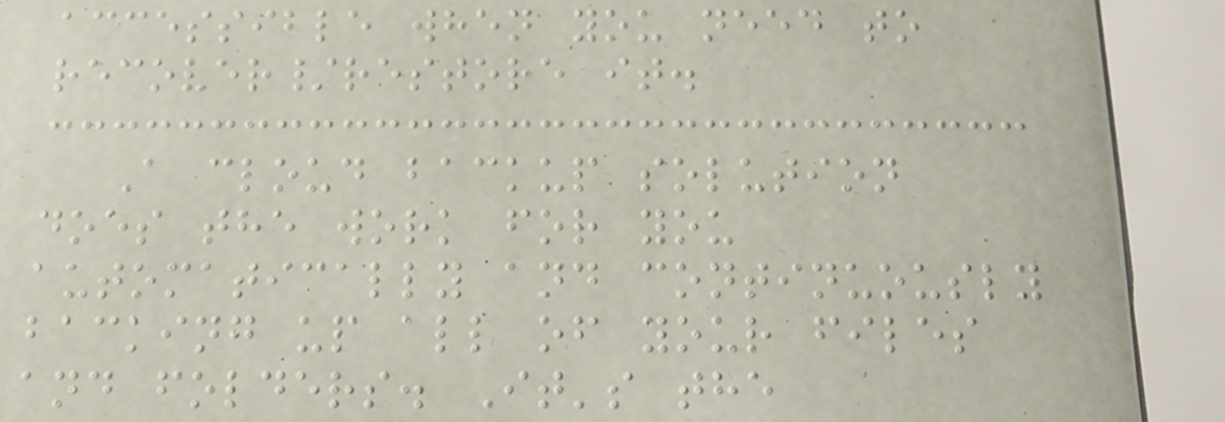accessible when you need to
recover/restore it.
A cloud backup solution
does the work for you
automatically and continuously
backing up all of your files
and folders. It's the
